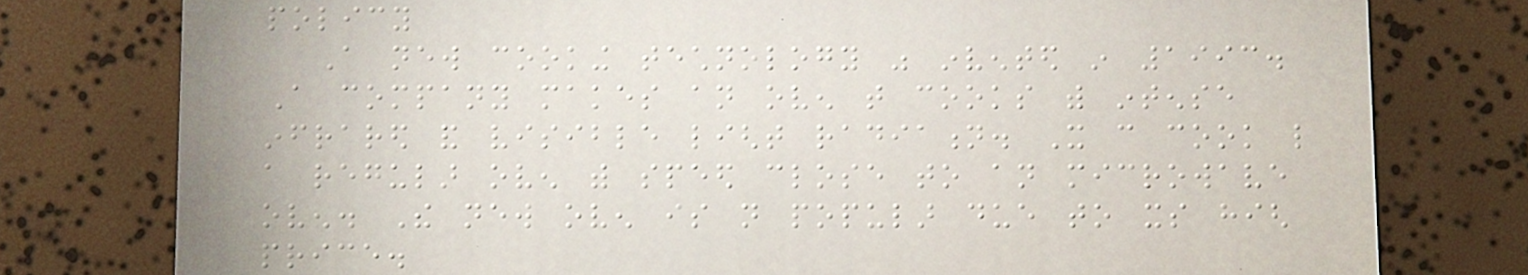policy
A new cooking technology was invented in 1993.
A company makes an oven that cooks with intense
infrared and visible light radiation. It can cook like
a regular oven with speed close to an microwave
oven. The new oven is not popular due to its high
price.
